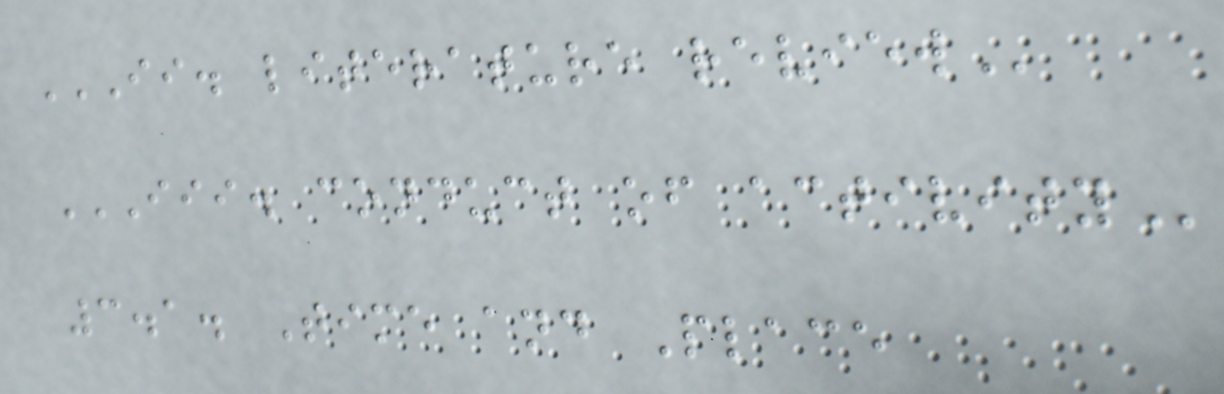II. LITERATURE REVIEW
III. CONDUCT OF ACTIVITY
3.1. Time and Place
